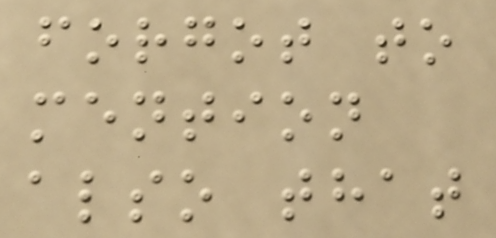forgot to
mention
also that
